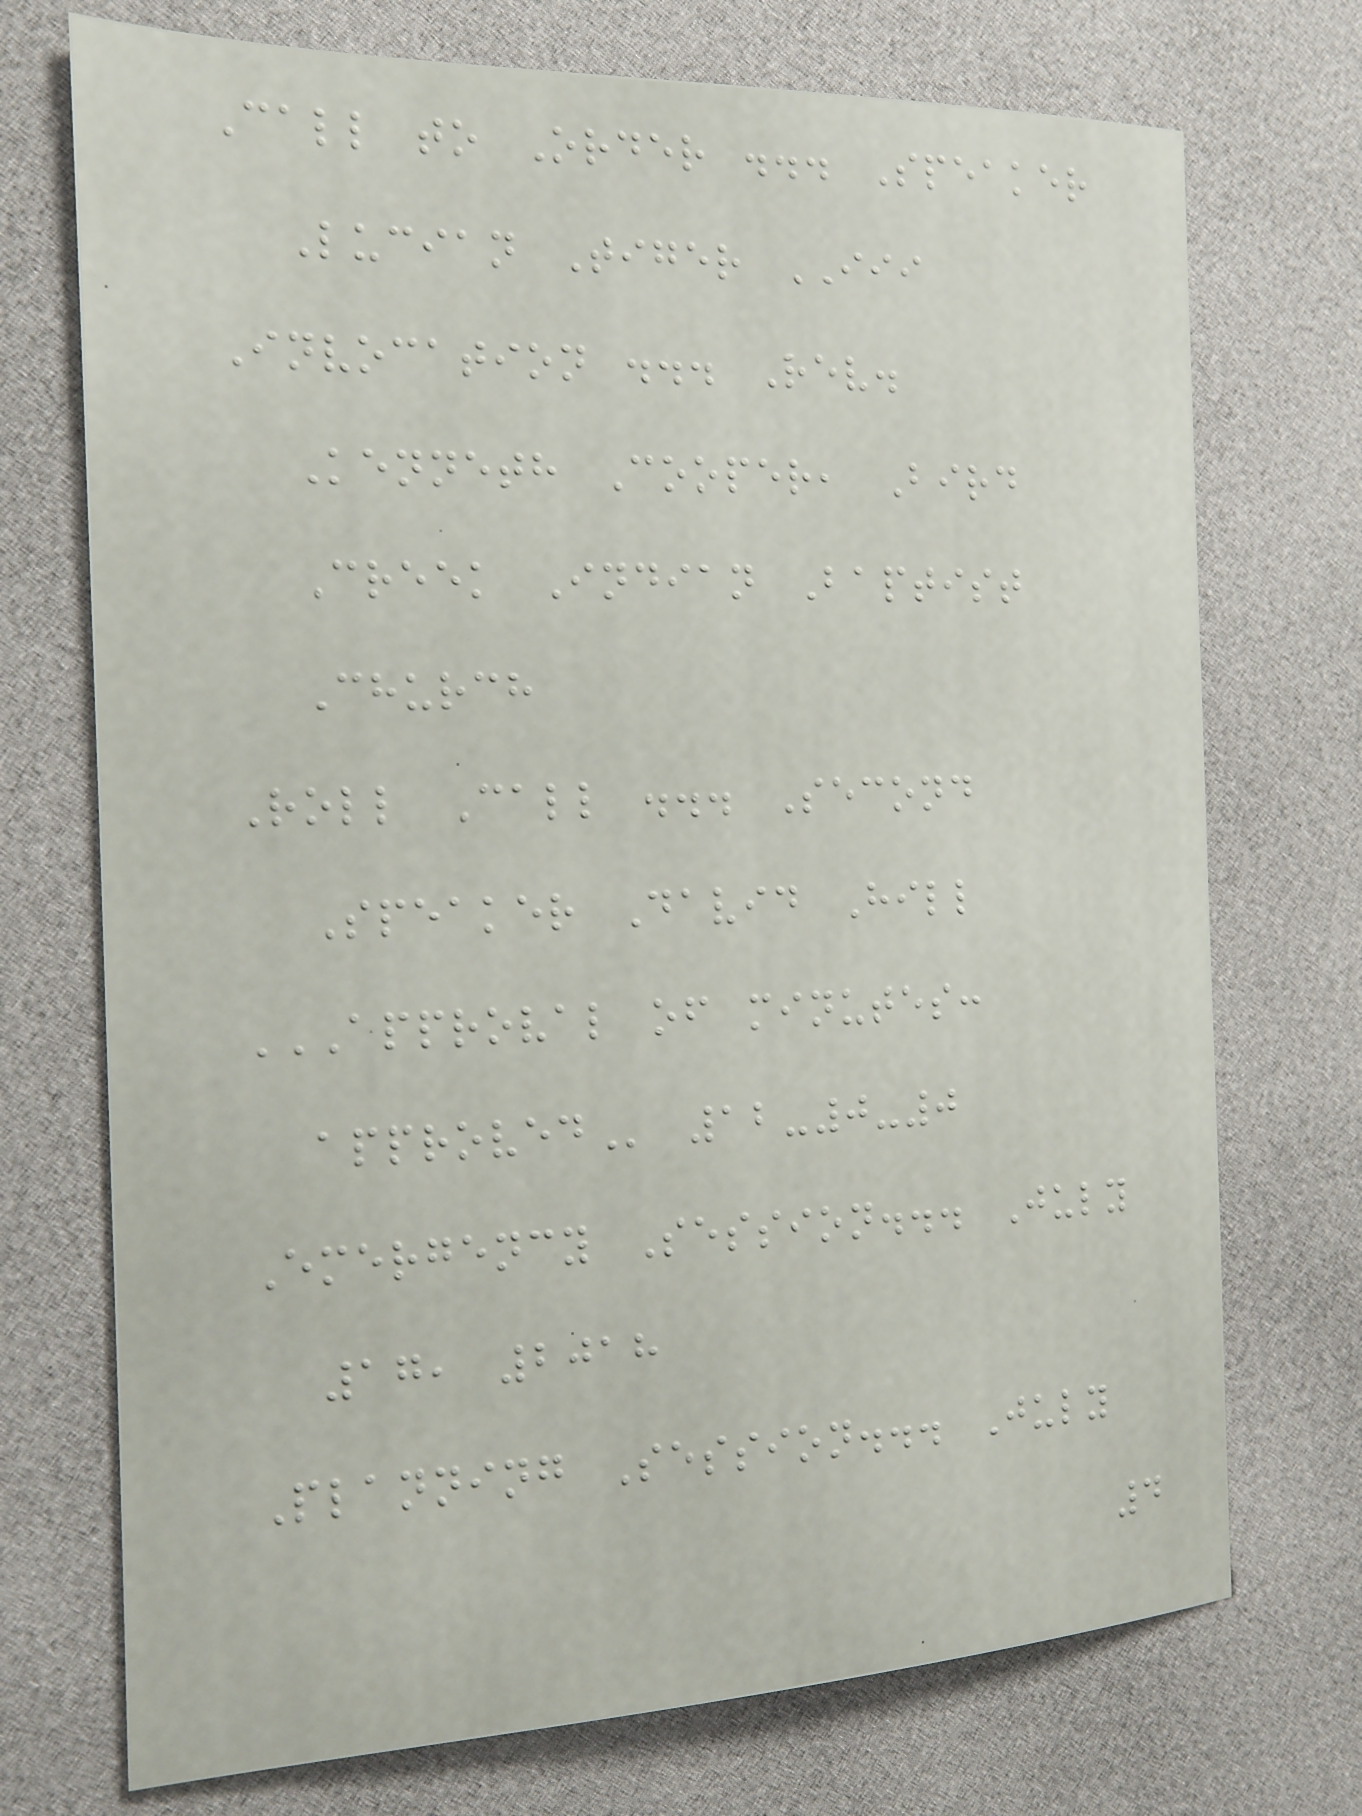Call to Order ... Speaker
Lucian Tiger III
Invocation ... Rev.
Kenneth Cooper, Bird
Creek Indian Baptist
Church
Roll Call ... Second
Speaker David Hill
APPROVAL OF MINUTES:
APPROVED 12-0-0
Emergency Session... July
17, 2018
Planning Session... July
4
